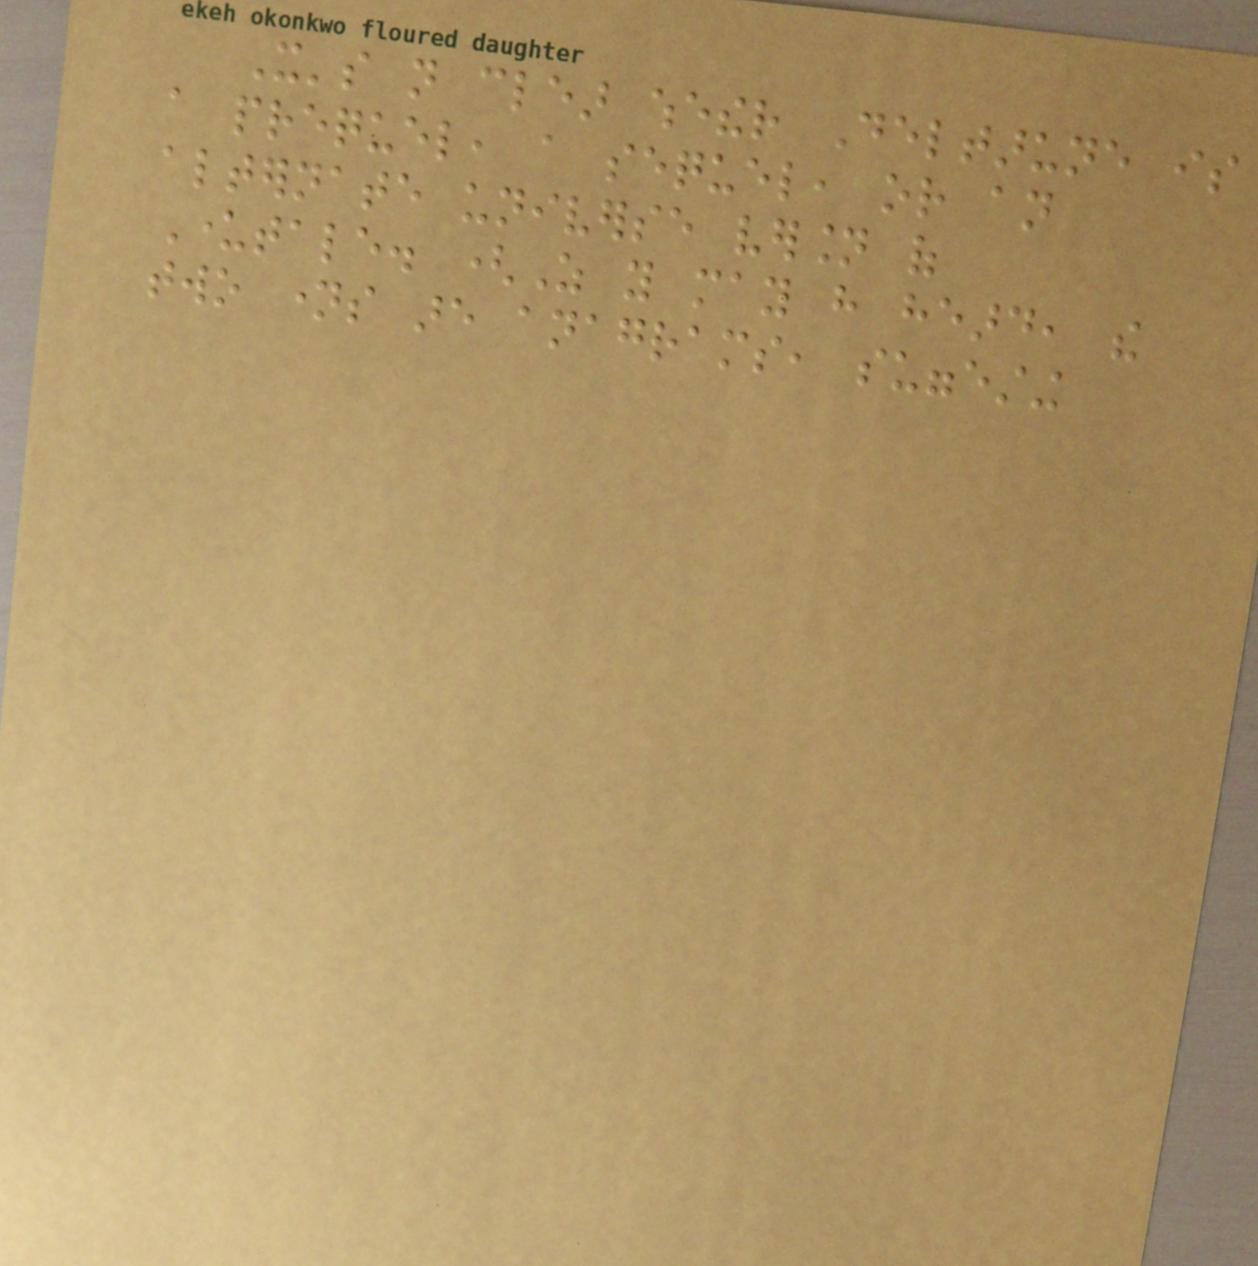It's not clear whether Deltarune is
a prequel, a sequel, or an
alternate universe version of
Undertale. (As you may have heard, the
two names are anagrams, suggesting
